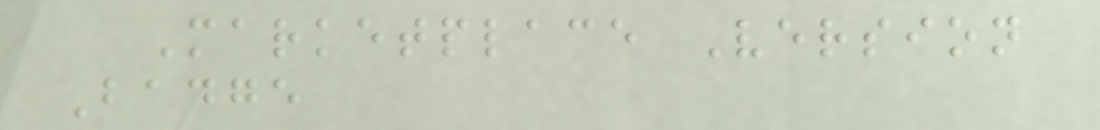Marketplace Version
Badge
